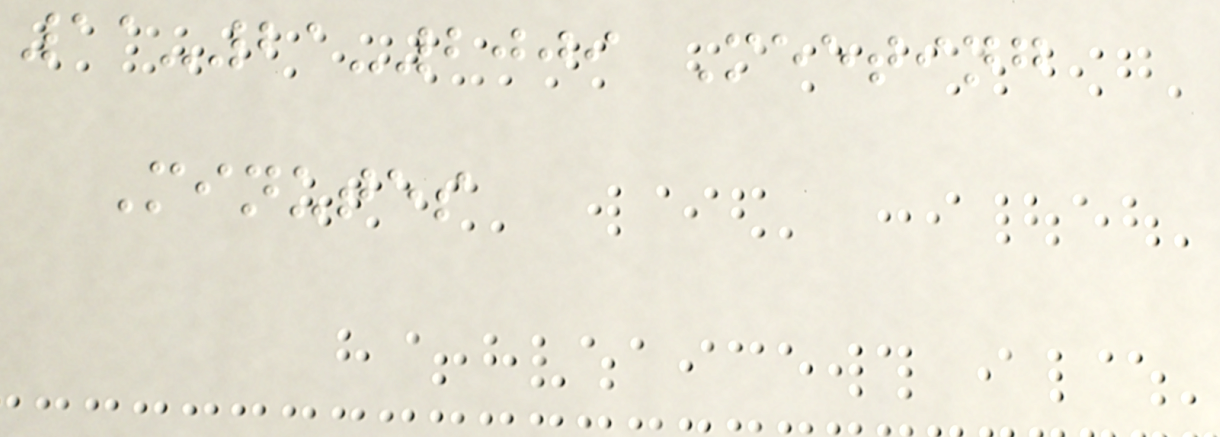11-21-2009 Meeting
Minutes
